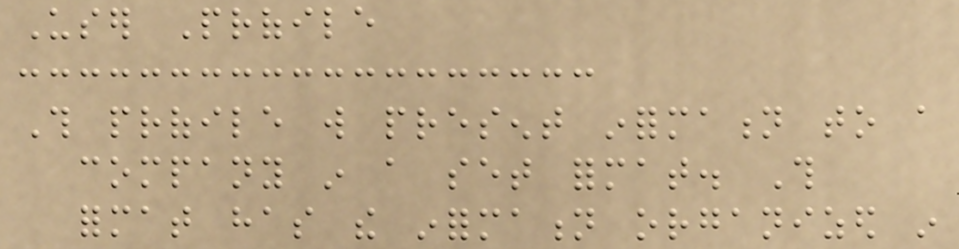User Profile
This profile will present information to a
company in a set format. This
format has the information organized in
